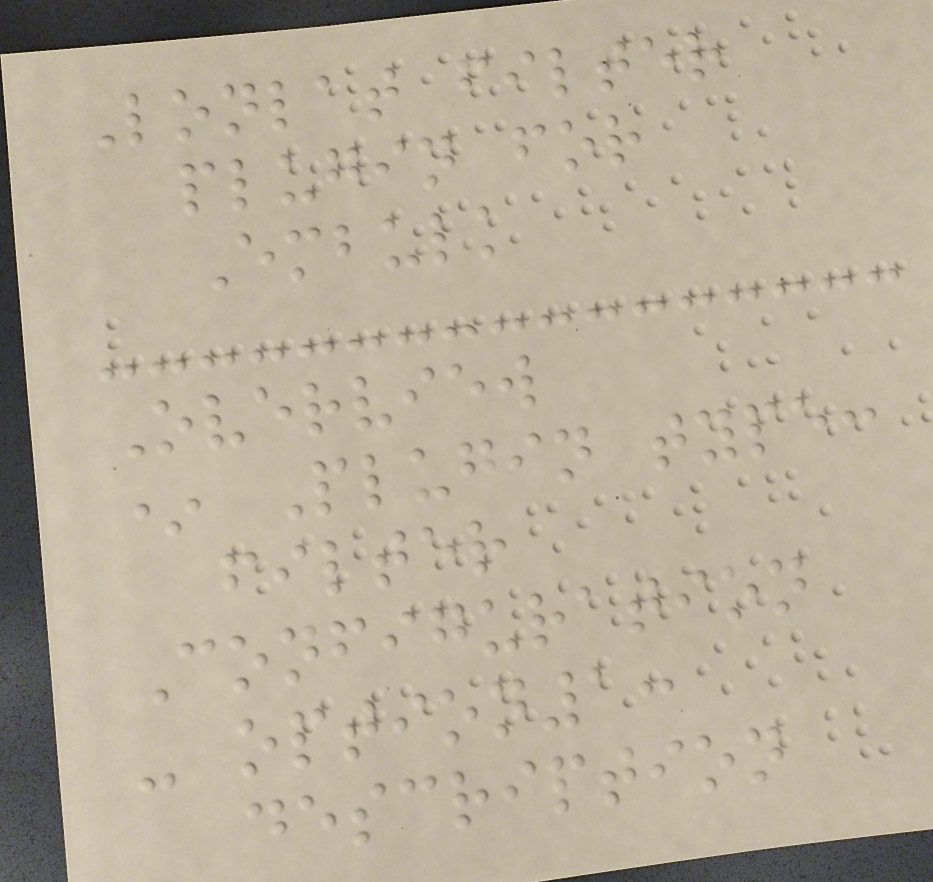Lonlat filter
plugin for
Embulk
Overview
* Plugin type:
filter
Configuration
- option1:
description
